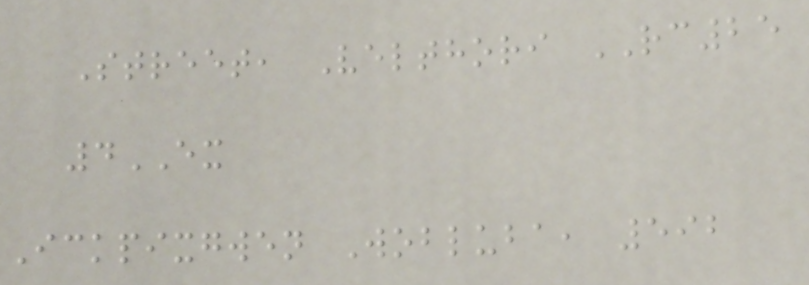Street, Velthori RC25
4EX
Ickpixgwen Wobluba, 592
